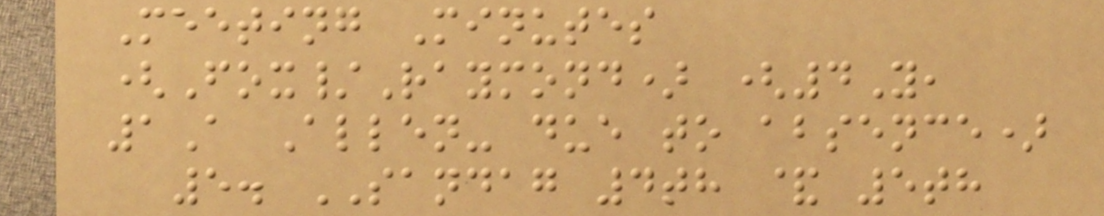Meeting Minutes
(Fox/Raymond) (4Y,
1A Allen- due to absence)
5. SANDAG 4th & 5th
